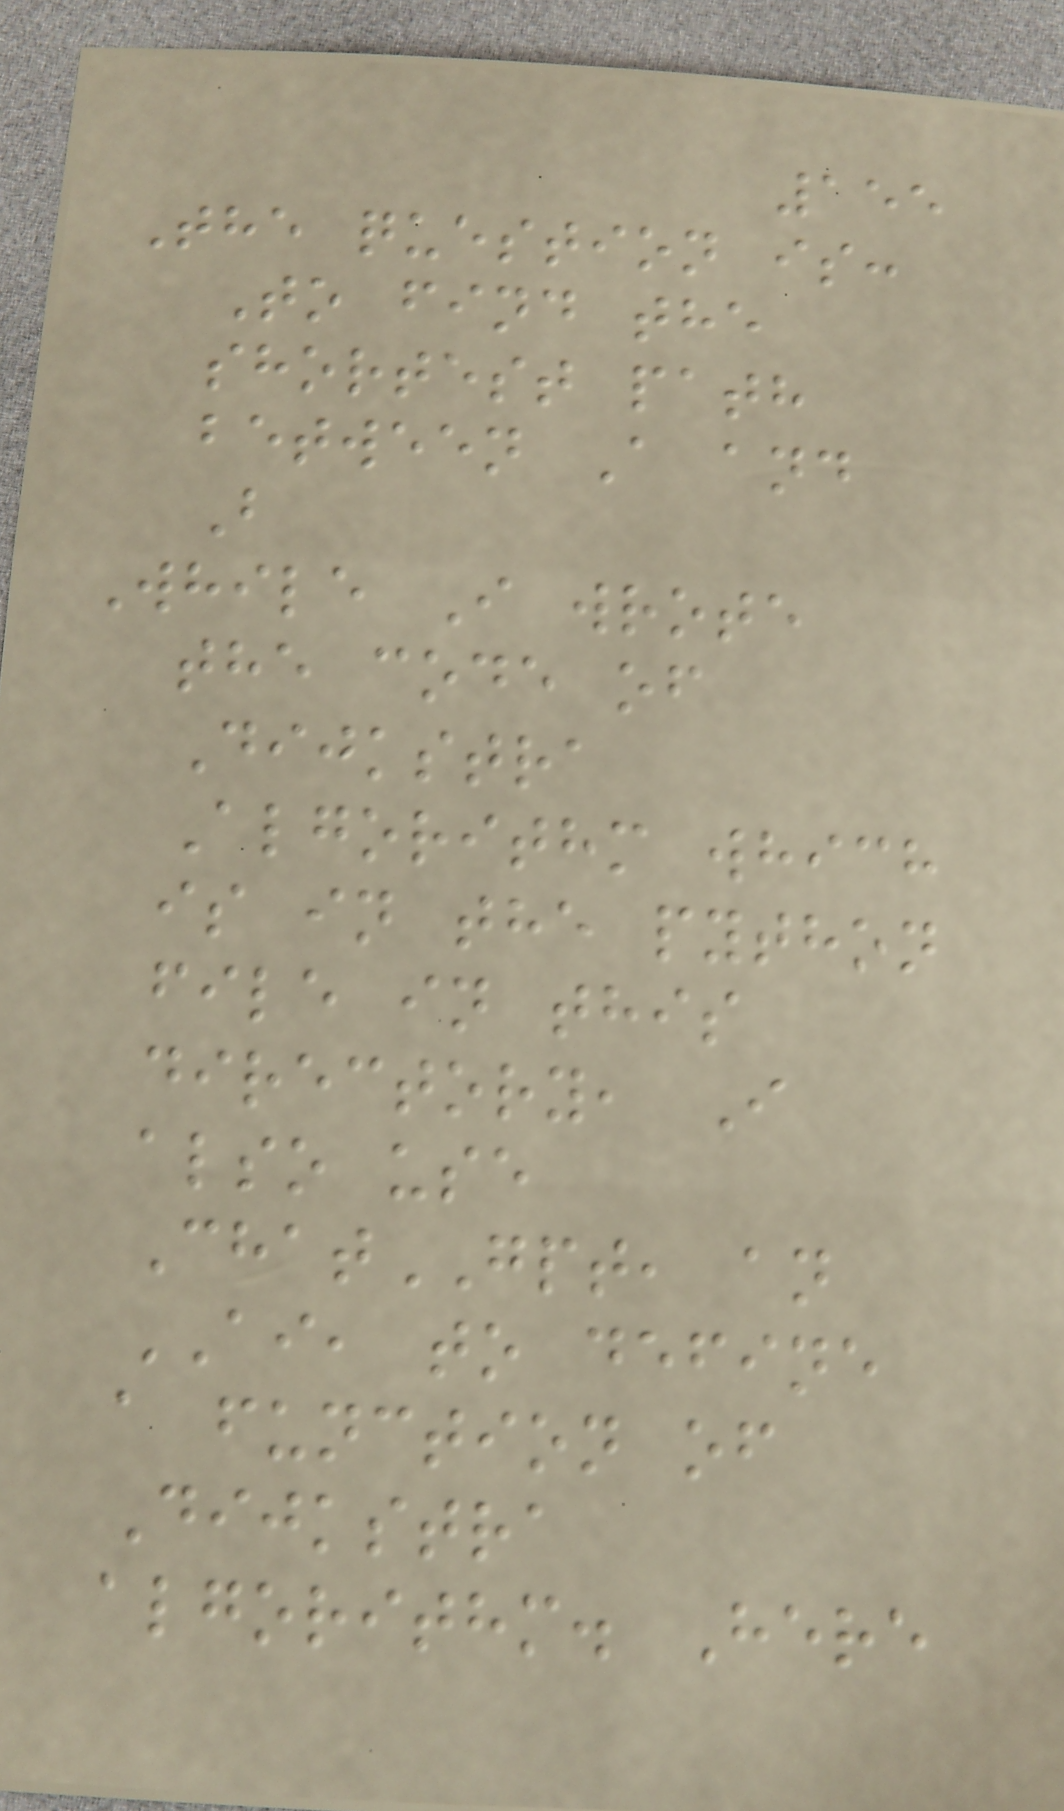155
The question is:
To find the
shortest path
between A and
B
While I wrote
the code of
Dijkstra
Algorithm which
is in the python
file in this
directory, I
also use
ChatGPT, an
AI, to define
a function of
Dijkstra
algorithm. Here
